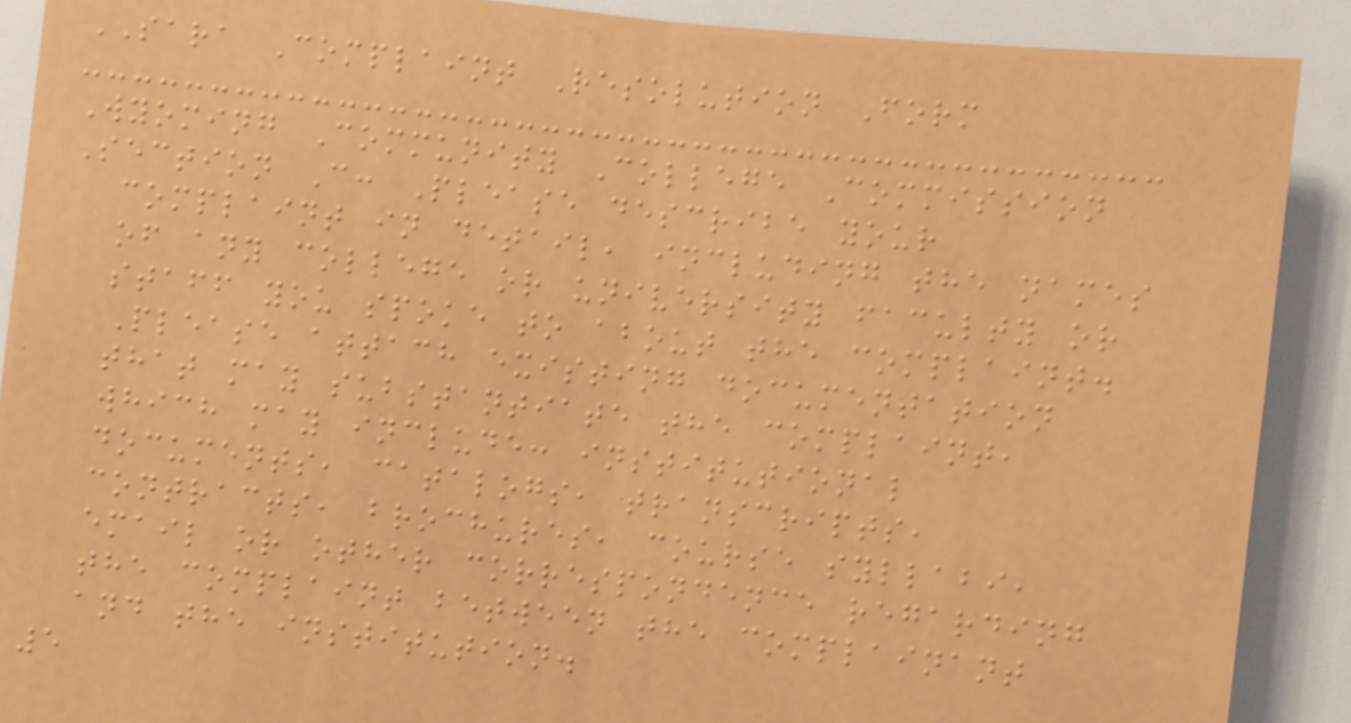SARA Complaint Resolution Form
Wyoming Community College Commission
Section C: Please describe your
complaint in detail, including the names
of any college or university faculty or
staff you spoke to about the complaint.
Please attach existing documentation
that may substantiate the complaint,
which may include: institutional
documents, catalogs, transcripts,
contracts, brochures, course syllabi,
email or other correspondence regarding
the complaint between the complainant
and the institution.
5
